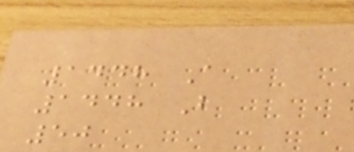1448 A
1448 B
50
